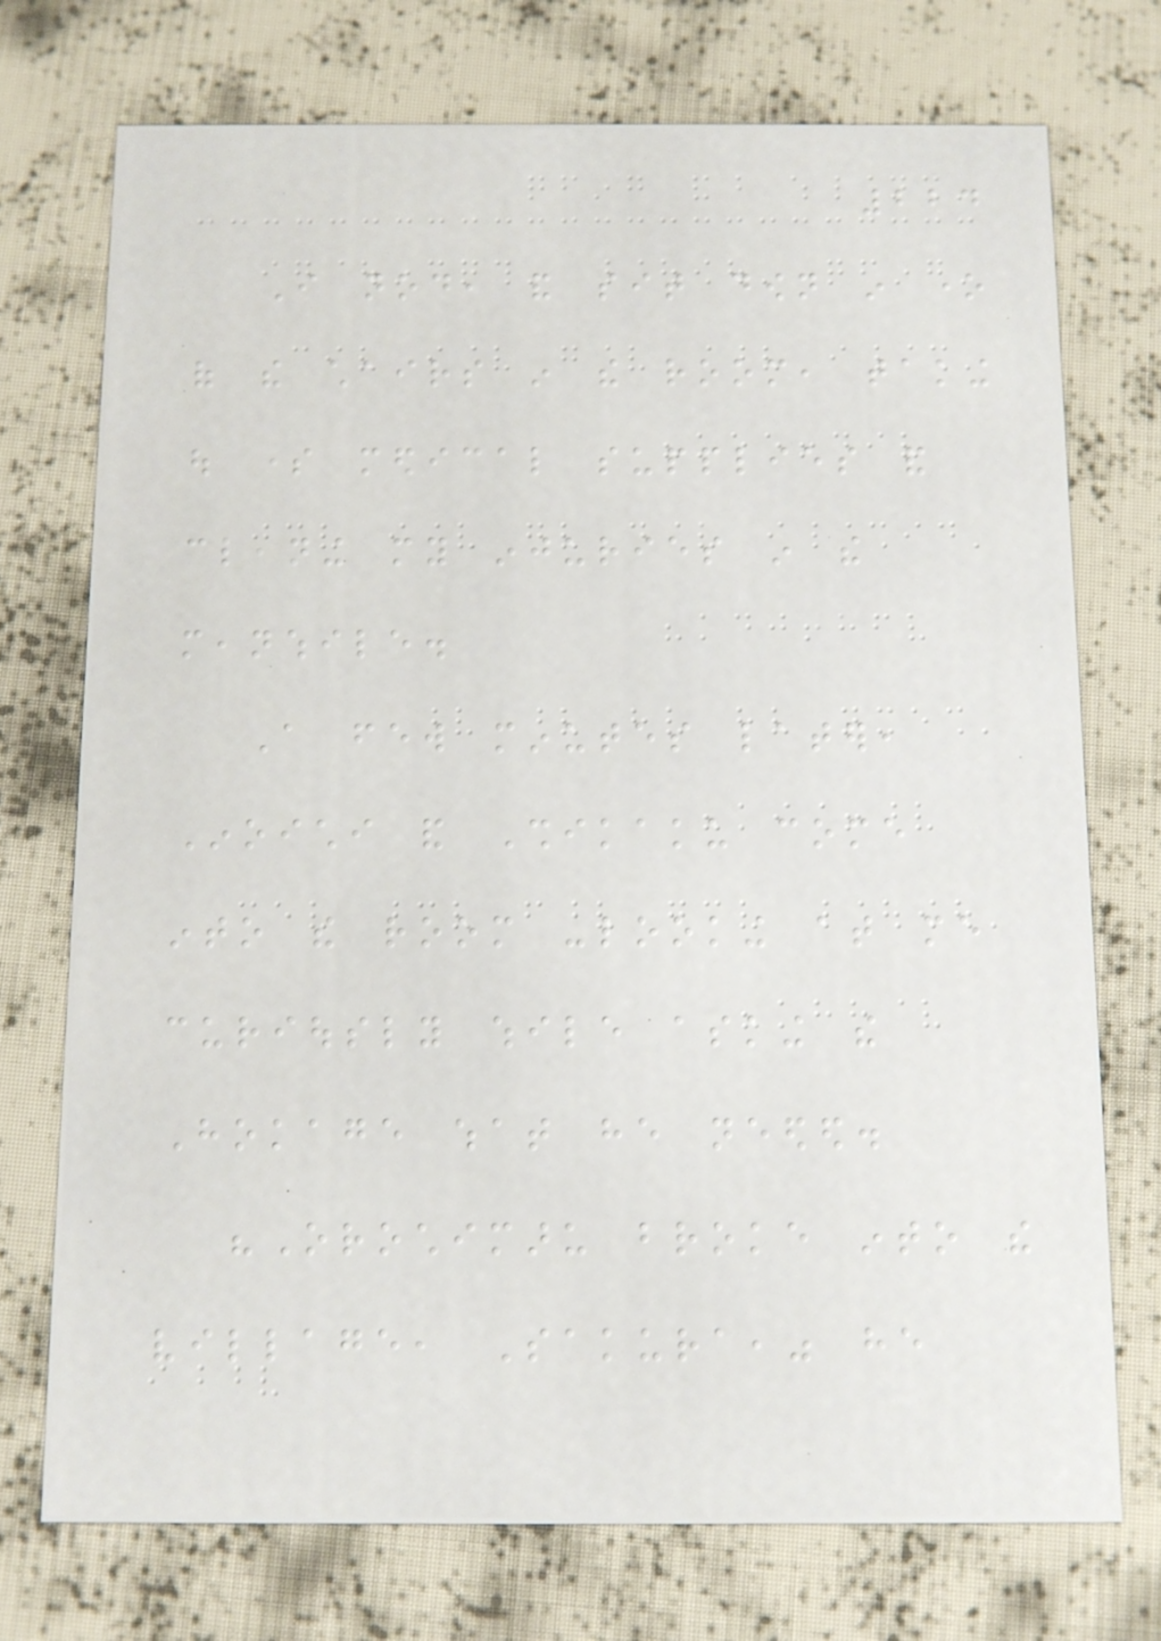224
I nod, and sit down in one
of the chairs in the room, taking
out some medical supplies and
cleaning my injuries in the
meanwhile.
A few minutes later,
Inoichi and Shikaku come
into the room -looking at me
curiously while asking the
Hokage what he needed.
"Orochimaru broke into the
village, Sakura," he
